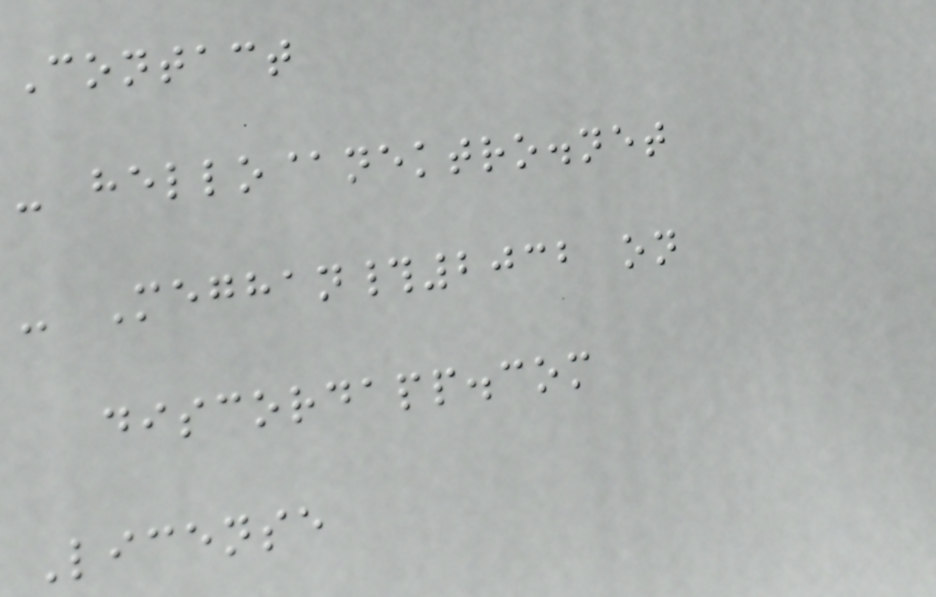Contact
- hello@nektro.net
- Meghan#2032 on
discordapp.com
License
